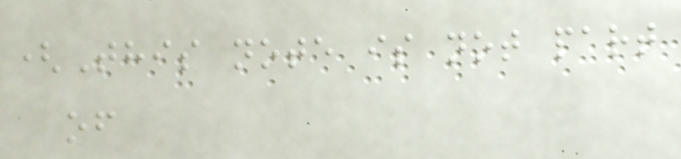(This note is not part
of
